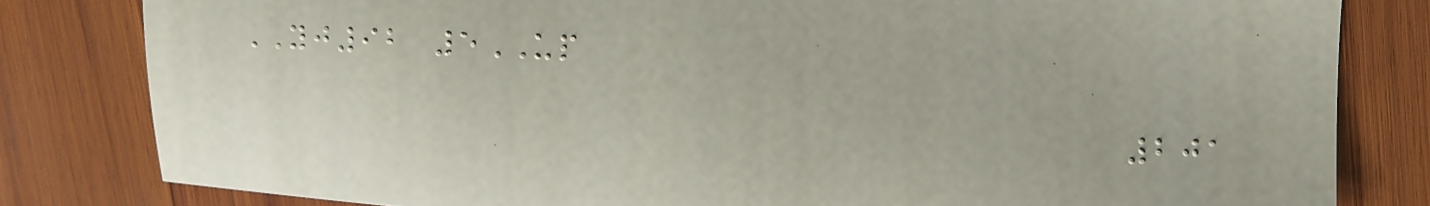YJ92 5UP
201
